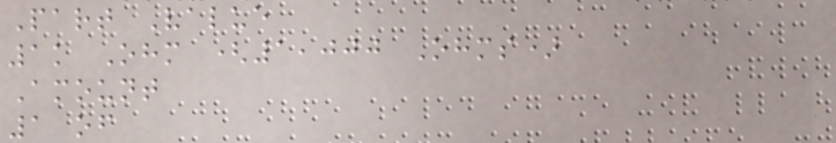Part Value
1k Ohm (1,000 Ohms)
Amount
1 of
